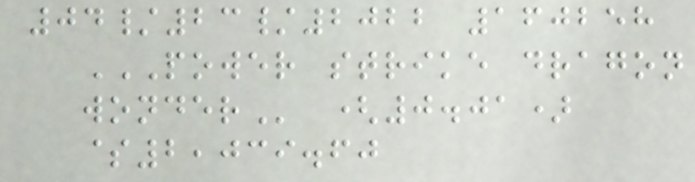04/23/2022 160258
POWER STRIKE DRAGON
WONDER (0.01)
$2,039.60
